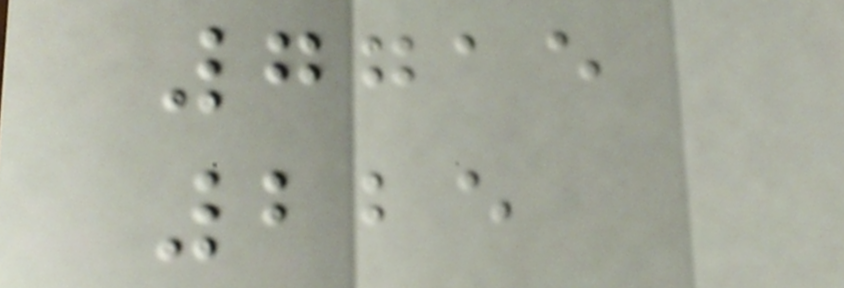7715
225
